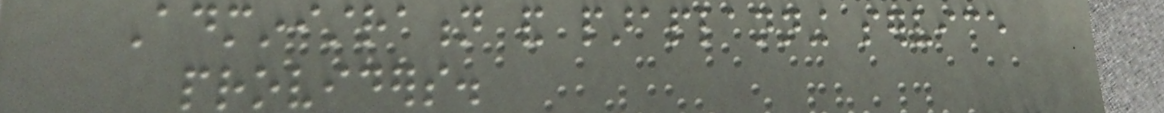Administration and paraplanning service
providers.
